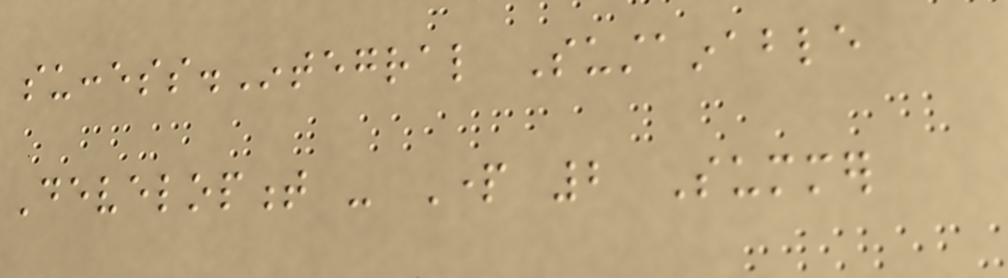success.Integral Sustainable
Development - Part 2 Summer
